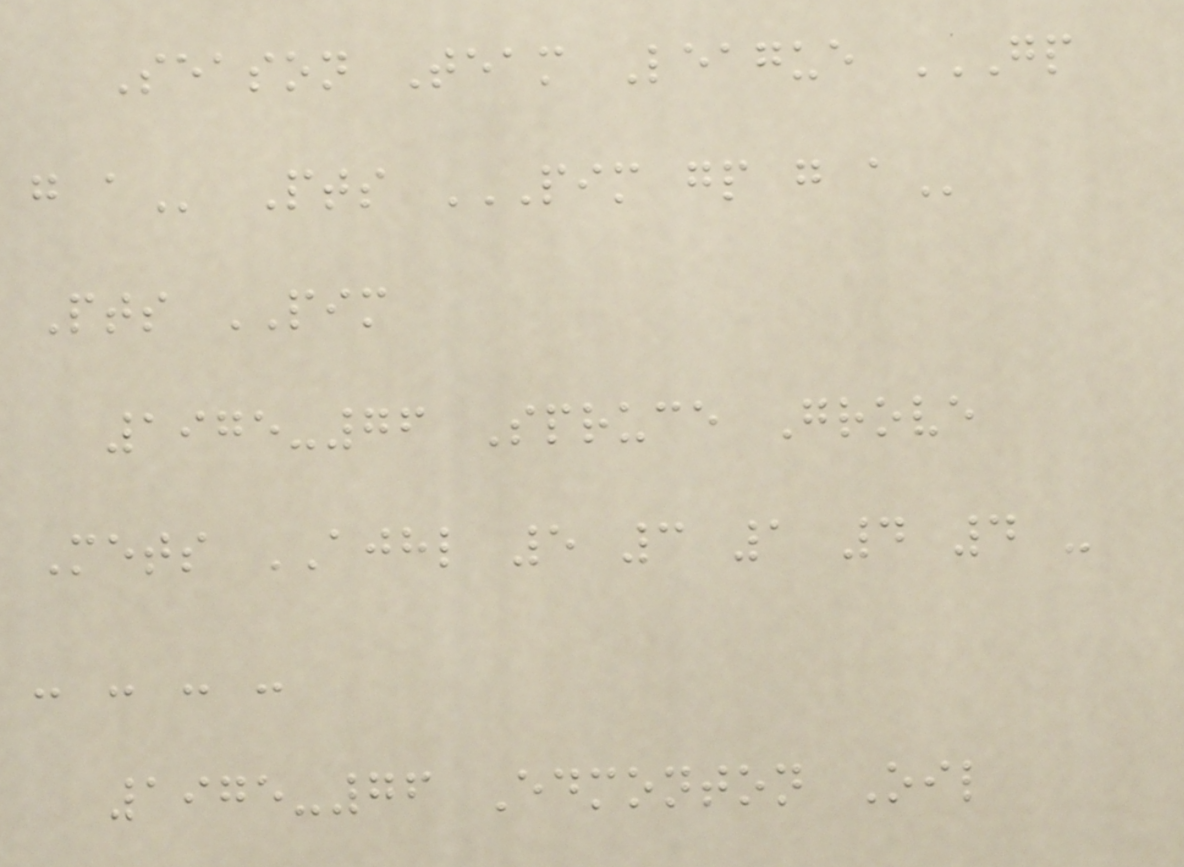Season Team League GP
G A Pts PIM GP G A
Pts PIM
1975-76 Spruce Grove
Mets AJHL 5 3 1 4 4 -
- - - -
1975-76 Edmonton Oil
